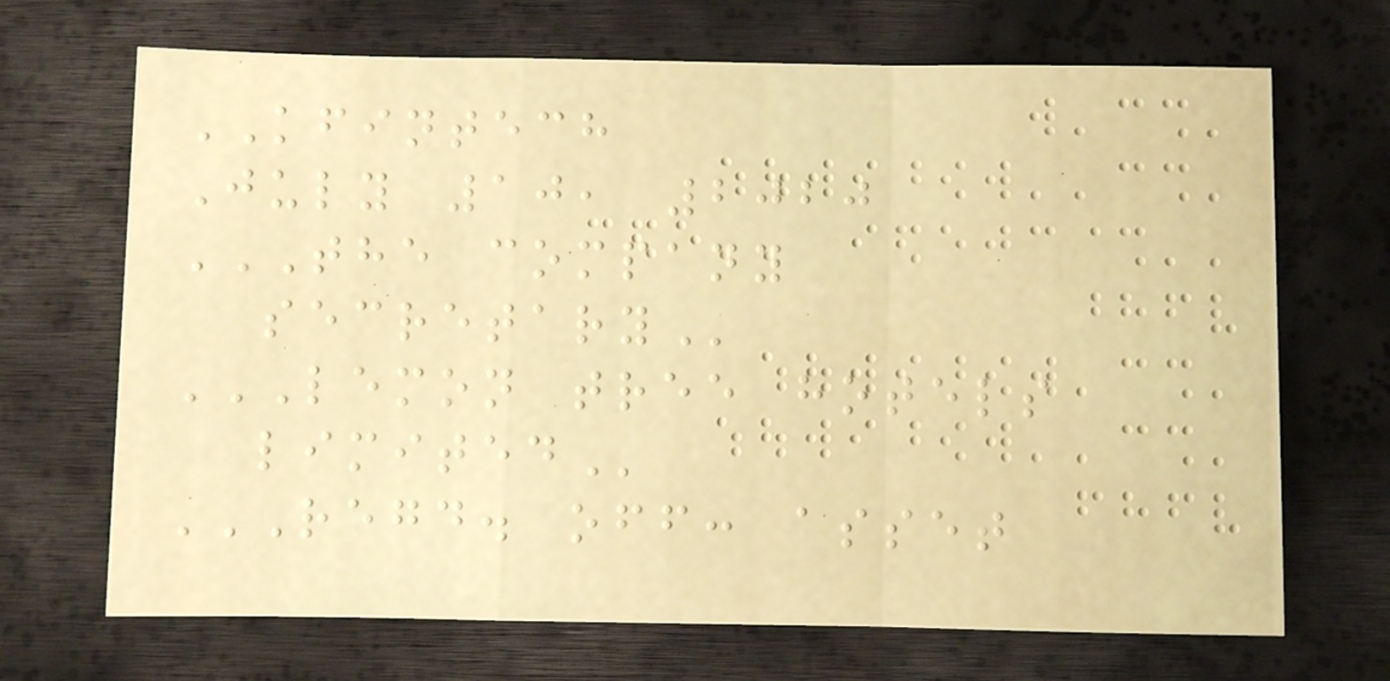KFINTECH
July 10, 2020
THE COMPANY
SECRETARY
LEMON TREE HOTELS
LIMITED
REGD. OFF: ASSET
